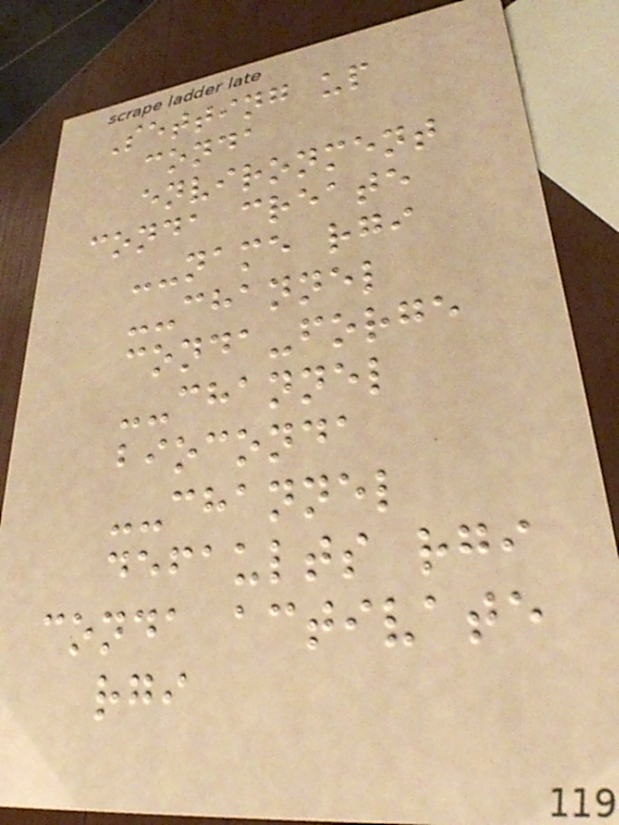Setting up
conda
environment
conda create
--name rgi
--channel
conda-forge
--channel
bioconda
--channel
defaults rgi
conda activate
rgi
